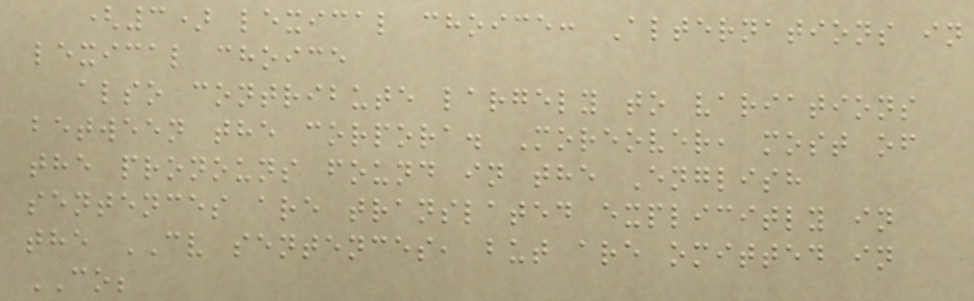(3) lexical choice: Alternations in
lexical choice
also contribute largely to variations
between the corpora. Moreover, most of
the pronouns found in the English
sentences are translated explicitly in
the CV sentences, but are omitted in
CO;
